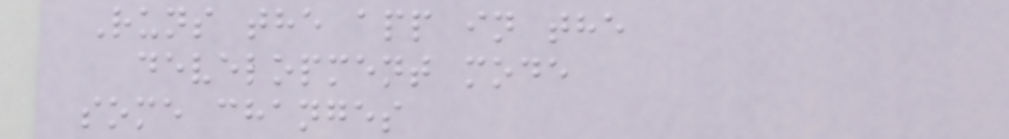Runs the app in the
development mode
some changes
